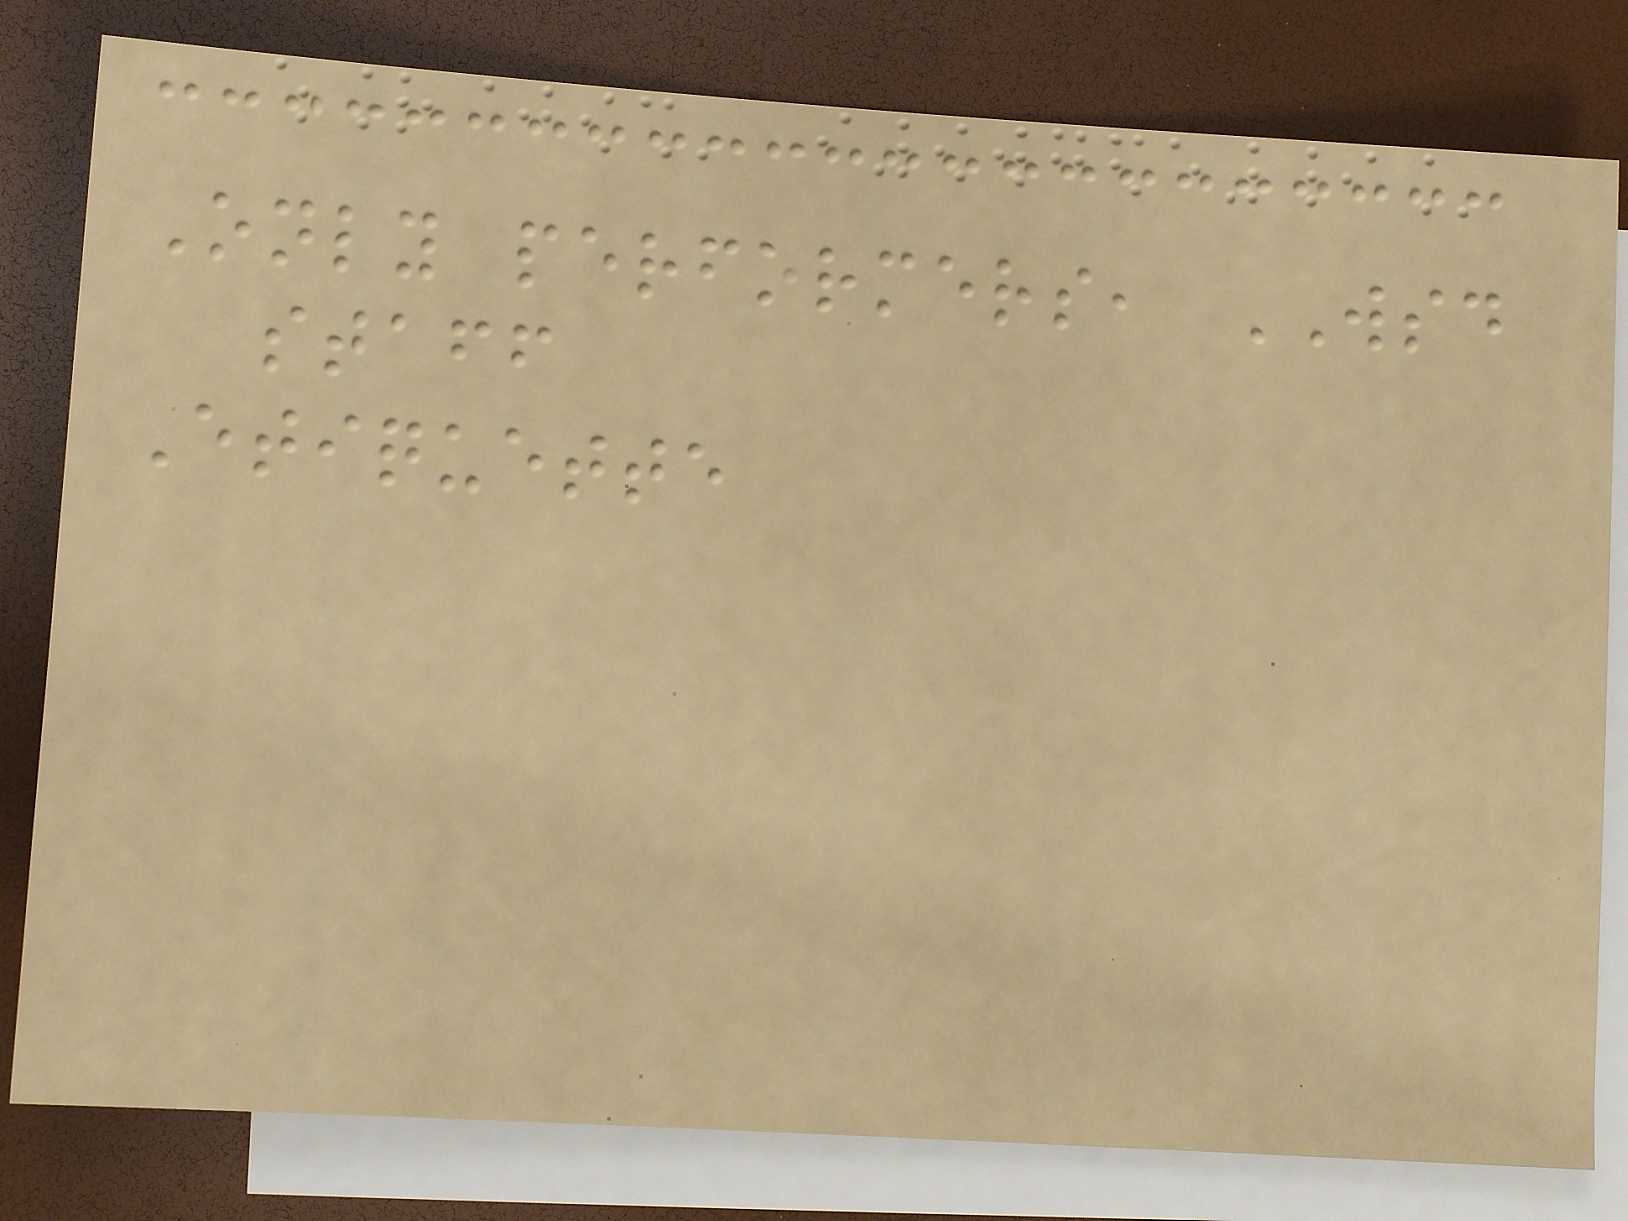Only performers, WSD
staff
Etiquette
